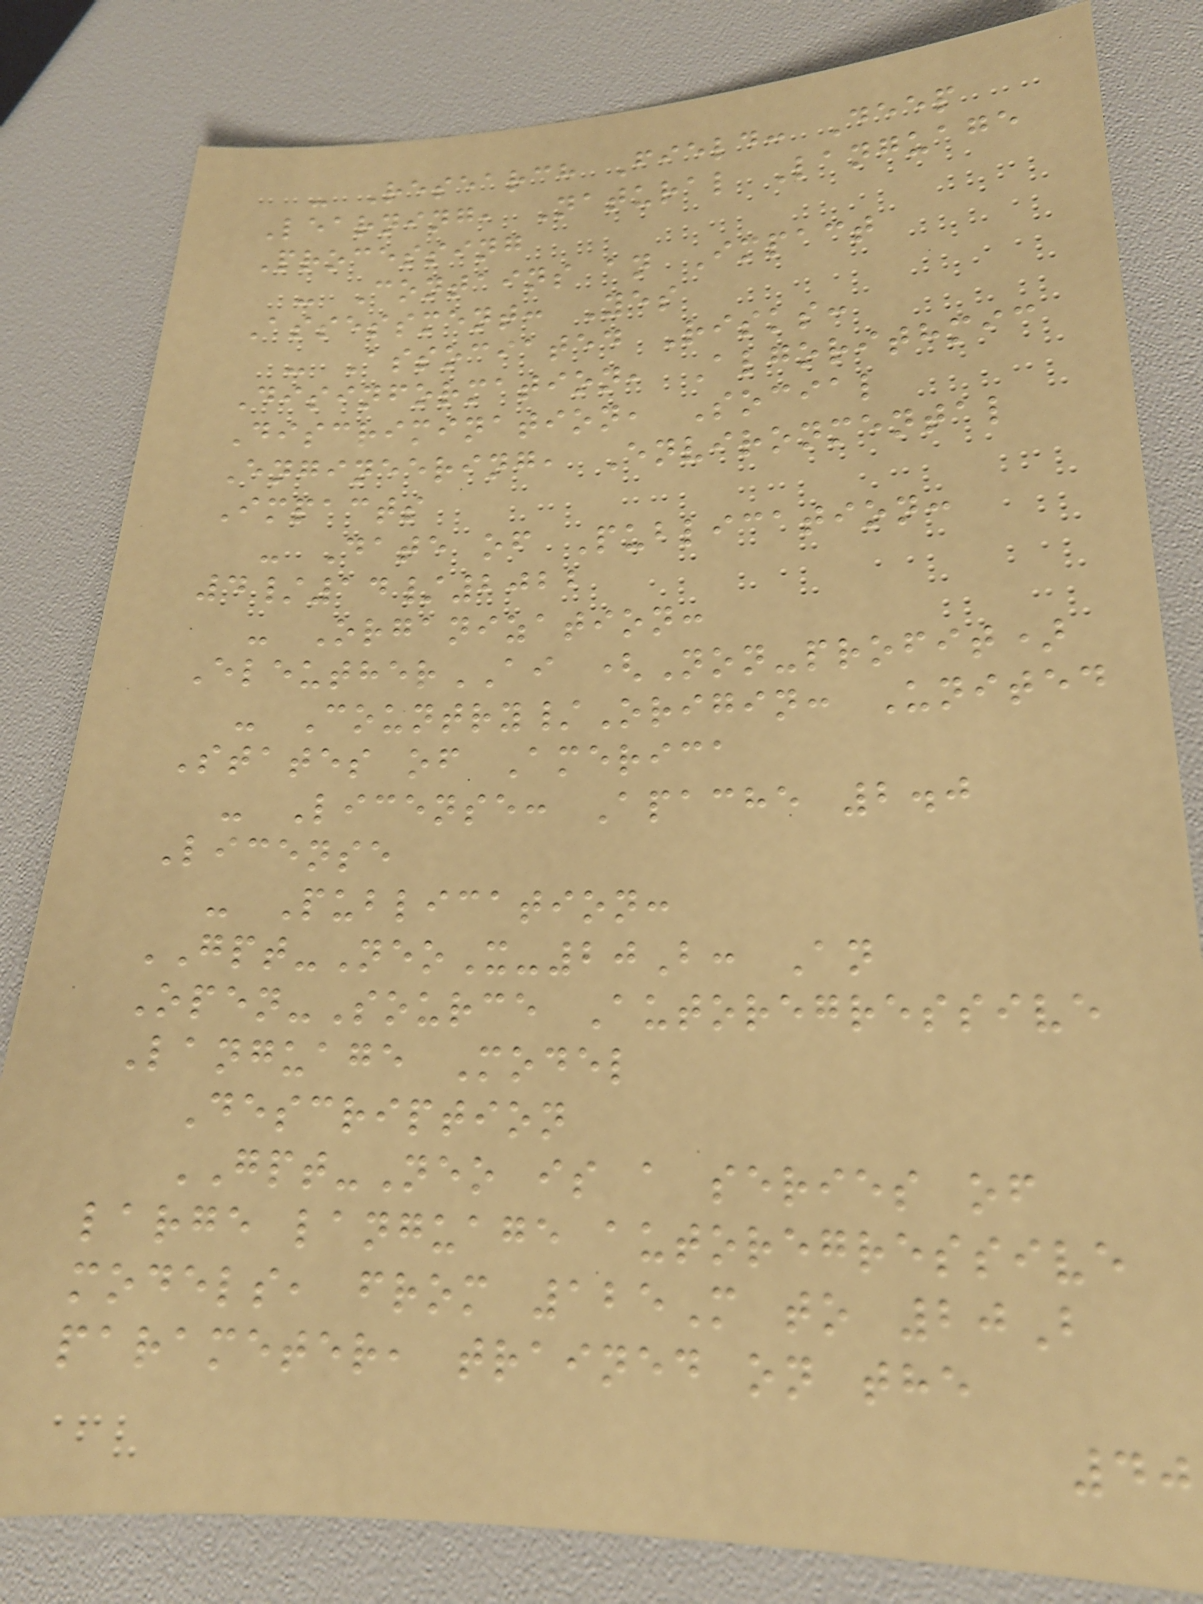- Research Field: Deep
Learning, Natural Language
Processing
- Contains an Impact
Assessment: Yes
- Associated Risks:
Disinformation, Algorithmic
Discrimination, Social
Engineering, Environmental
Impacts
- Date of Publication:
4/14/2022
- Organization:
EleutherAI (Non-profit)
- Country/Origin: United
States of America
- License: Apache 2.0
License
- Publication:
GPT-NeoX-20B: An
Open-Source Autoregressive
Language Model
Description
GPT-Neo is a series of
large language autoregressive
models, from 125M to 20B
parameter, trained on the
40
